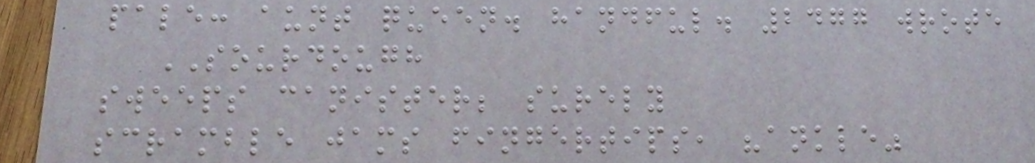pale: aunt queen. handful. 2477 wrote
SOURDOUGH
sweeps canister; surely
scramble jams fingertips, "ankle"
